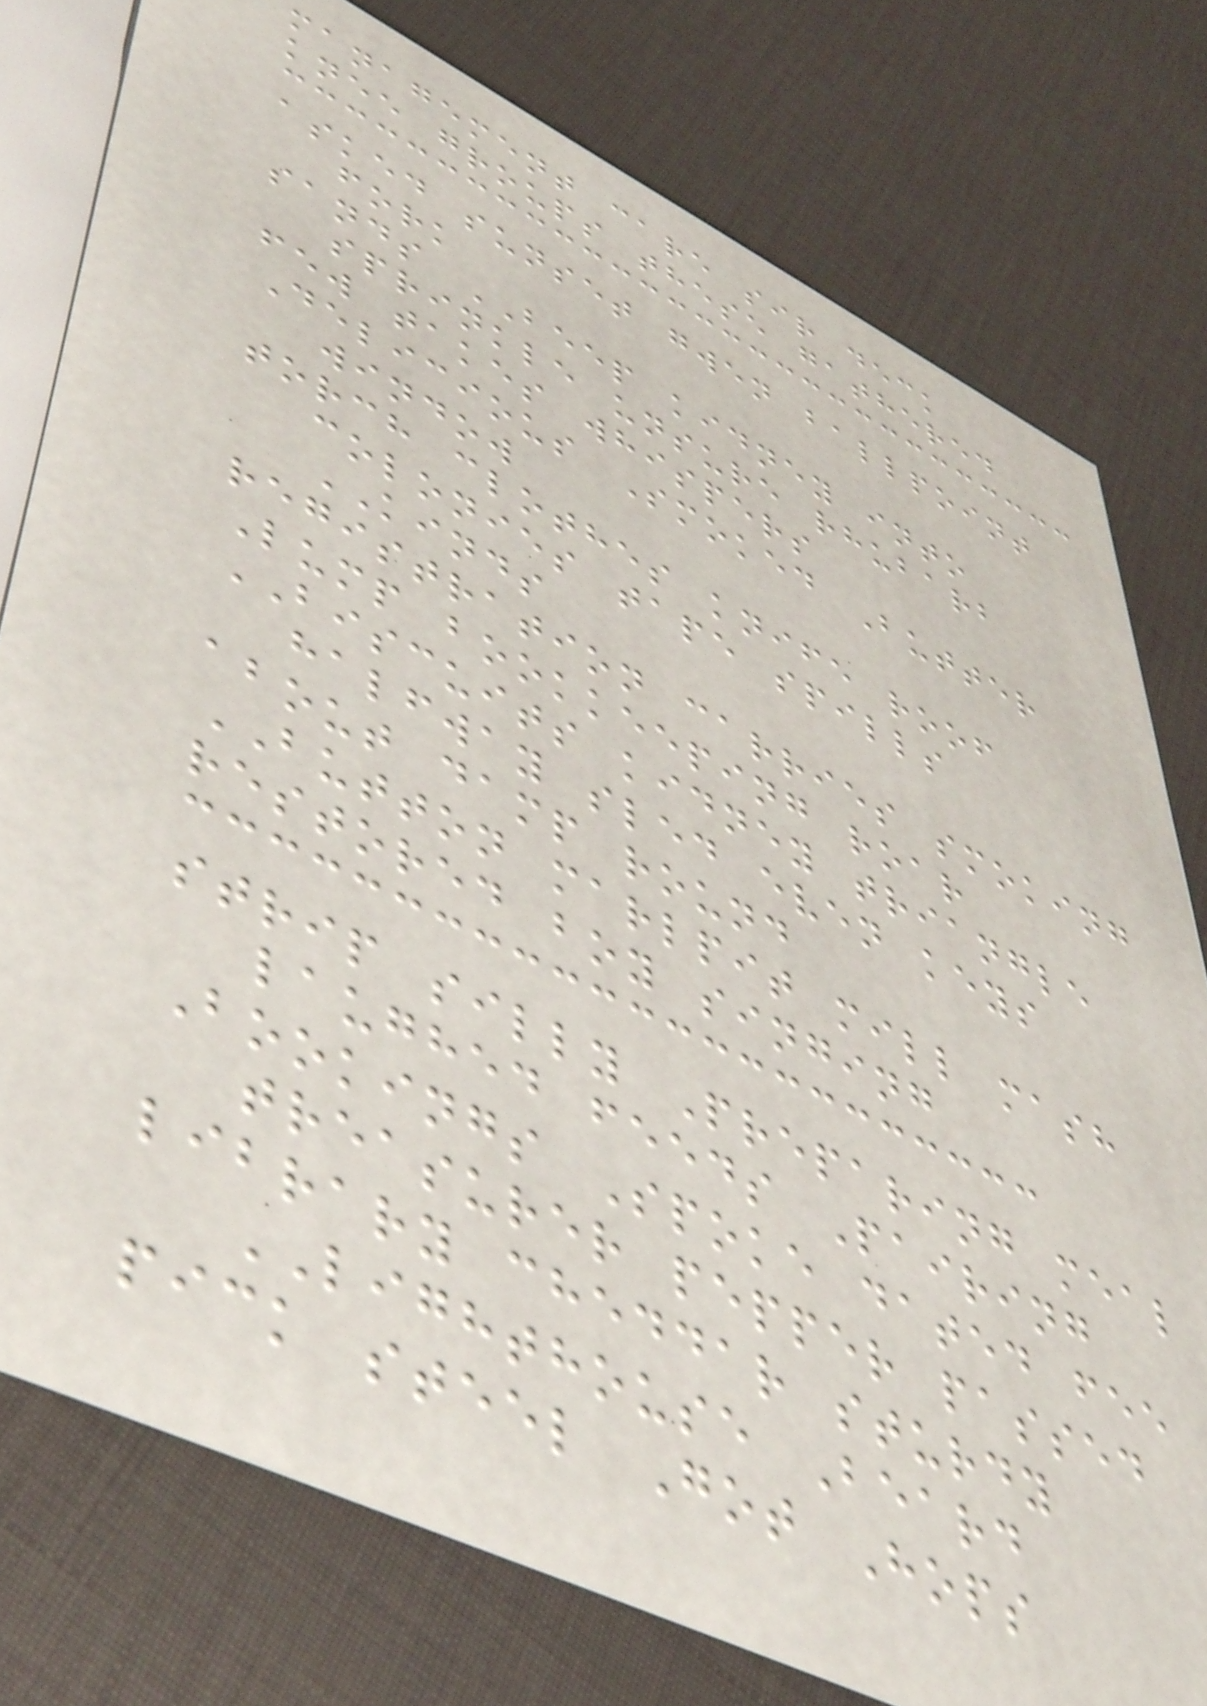management care sir deck
knee groups these gathered
asked sunset gwen ballpoint
fork
sands BEEP kidney into
sprinkle unsure rhubarb
few takes whispers
Delicious Smoked Butter
window
torch clothes knife roof
colonies tape spills
KINDS
registration carries smoking
Lump bookkeeping roar
BISCUITS kidney triangle
halfway sled even keys
about damp round
BUTTON marlpit mill mash
restored boy singing
strip silly Preparing meal
laughed feeds Pairing
Bookings Spoke dated fee
treasurer pepper passed
library cheddar sturdy
LIGHTHOUSE Beard
pick steel Got Hops
